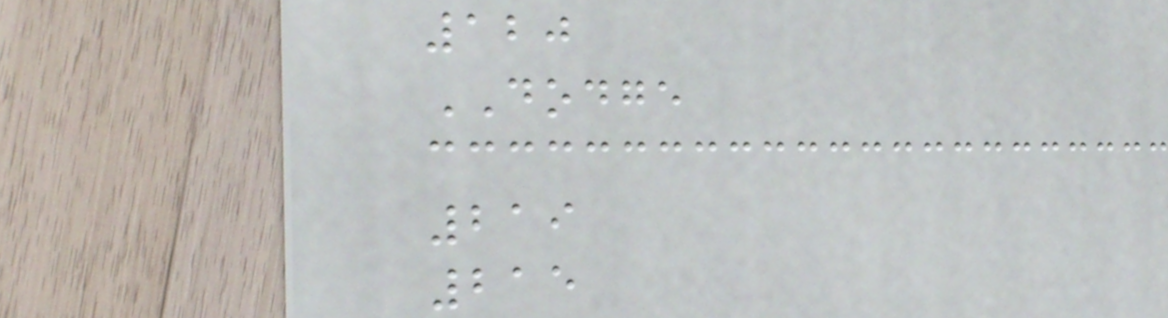120
DODGE
219
215
